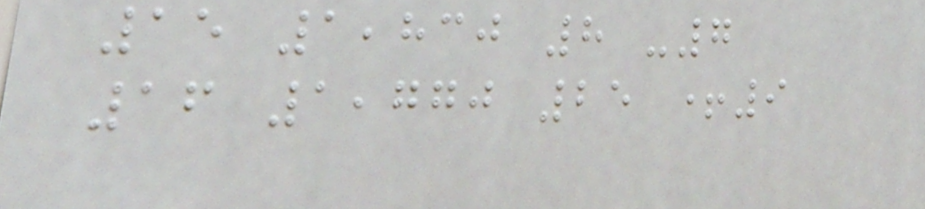15 1,830 8 -7
16 1,770 25 +9
